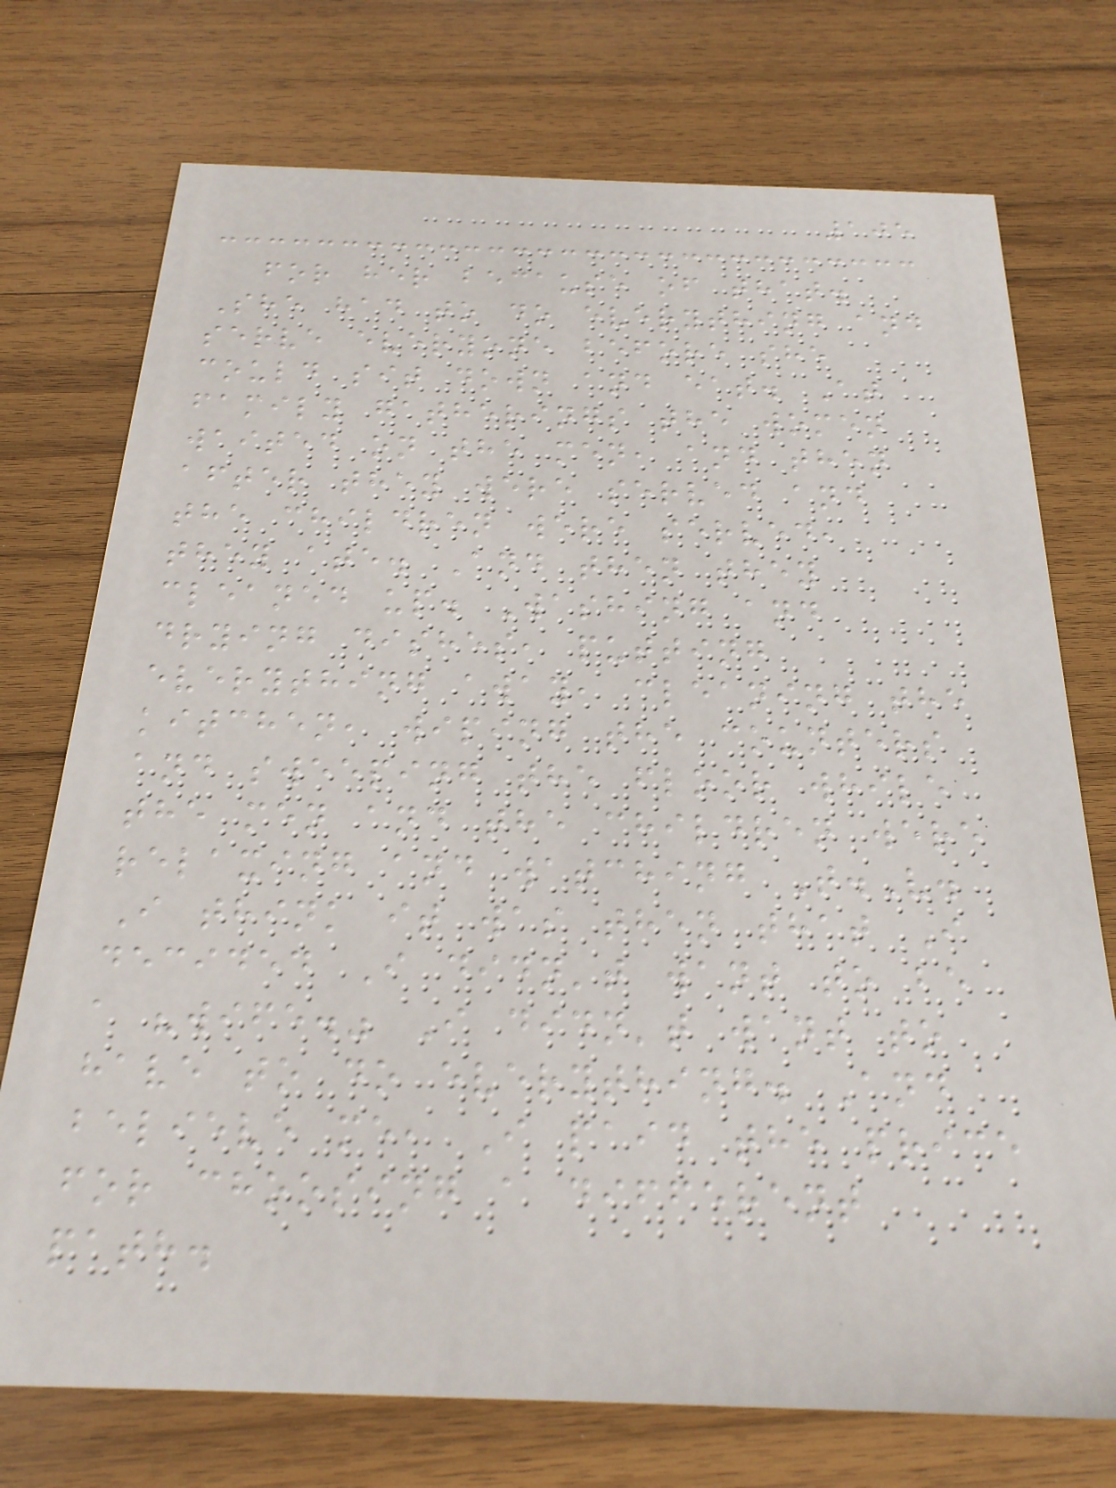105
for her because of that.
She had to do everything and
serve everyone before she
could sit down and eat. At
family gatherings the women
waited on the men, and then
after they were served and
the children were served,
they ate. And then they
cleaned up. Washing and
drying dishes, putting
everything away, cleaning the
kitchen, wiping the counters
and sweeping the floor while
the men and the children were
relaxing and watching T.V.
I think it was then that I
decided I didn't want to be
a "wife." I didn't want to
have to do everything. And
believe me, I paid the price
for choosing a different
path.
